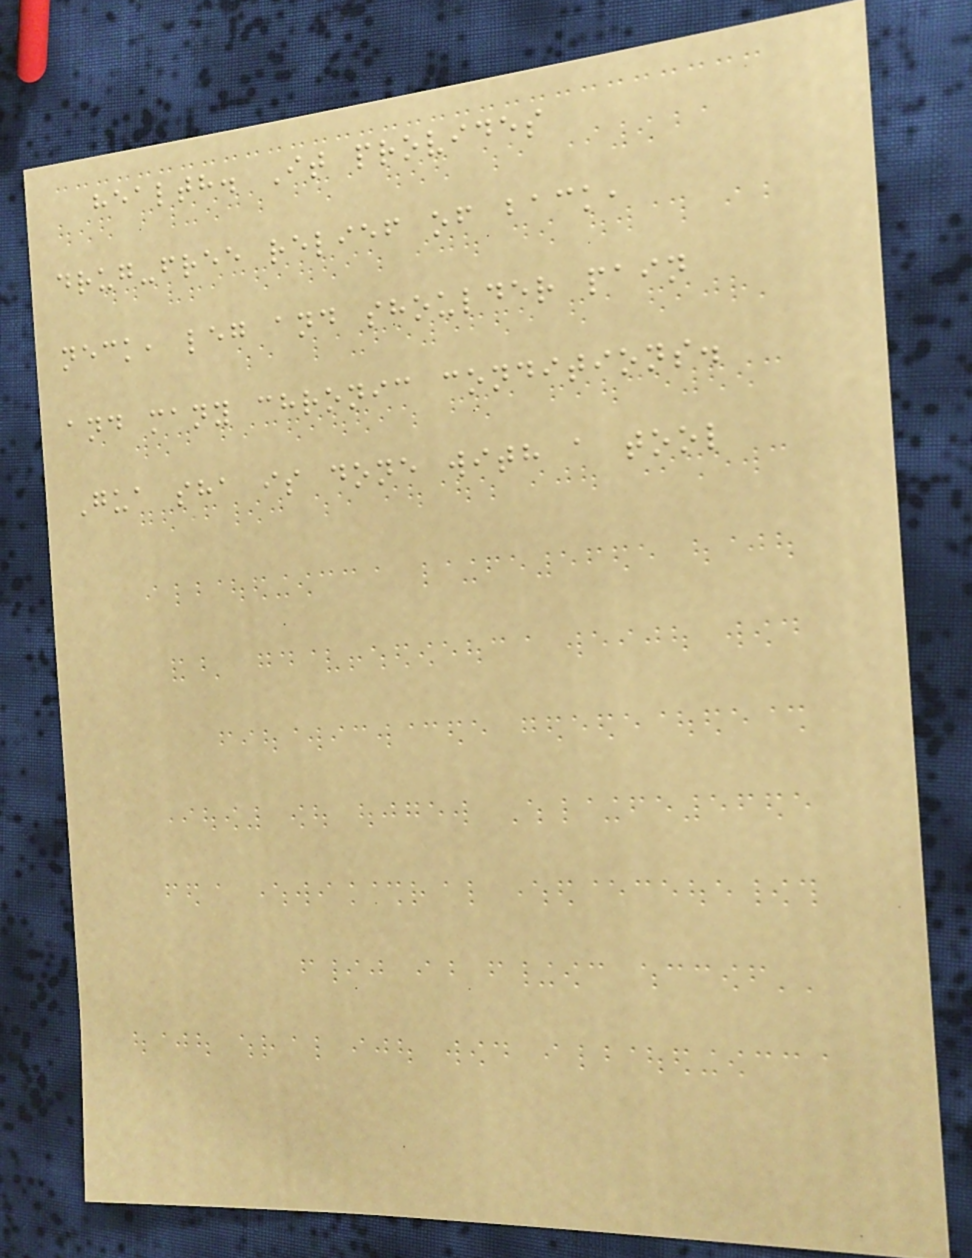health. It provides
drug-free relief of back,
neck, leg and shoulder pain
and many chronic conditions.
Gua sha is done with a tool
